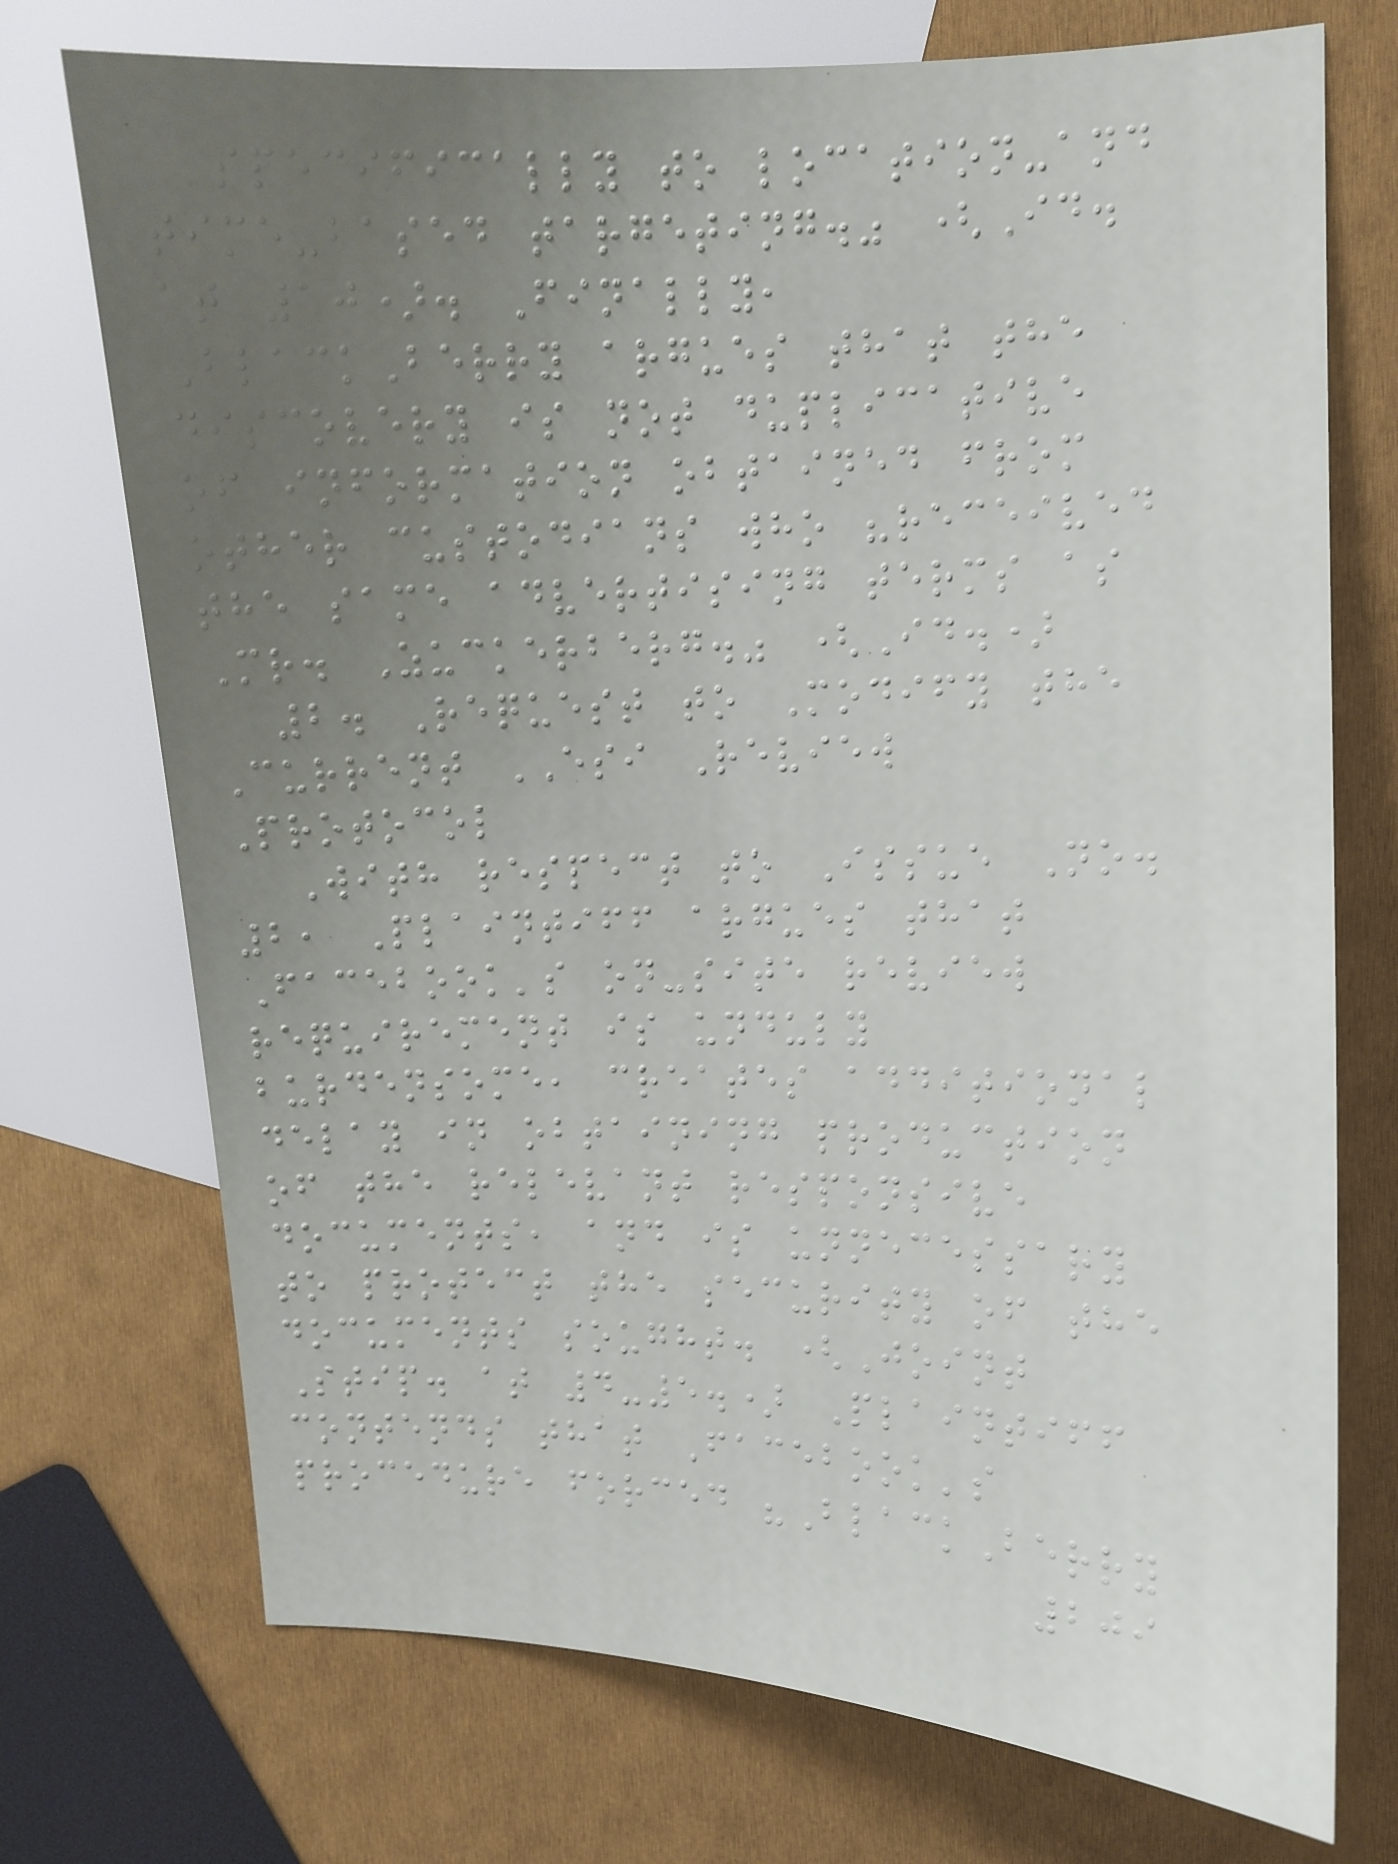specifically to location-and
time-based targeting." (Id.
at 10). Finally,
BlackBerry argues that the
discovery is not duplicative
of information obtained from
other custodians who "received
the same advertising terms as
Mr. Zuckerberg." (Id.)
2. Request to Modify the
Current ESI Review
Protocol
With respect to Issue No.
2, Plaintiff argues that
Facebook's on-site review
requirement is unduly
burdensome, creates additional
delay in obtaining production
of the relevant responsive
documents, and is unnecessary
to protect the security of the
documents sought. (Joint
Stip. at 4-5.) Plaintiff
contends that Facebook's
procedure forced "BlackBerry
209
